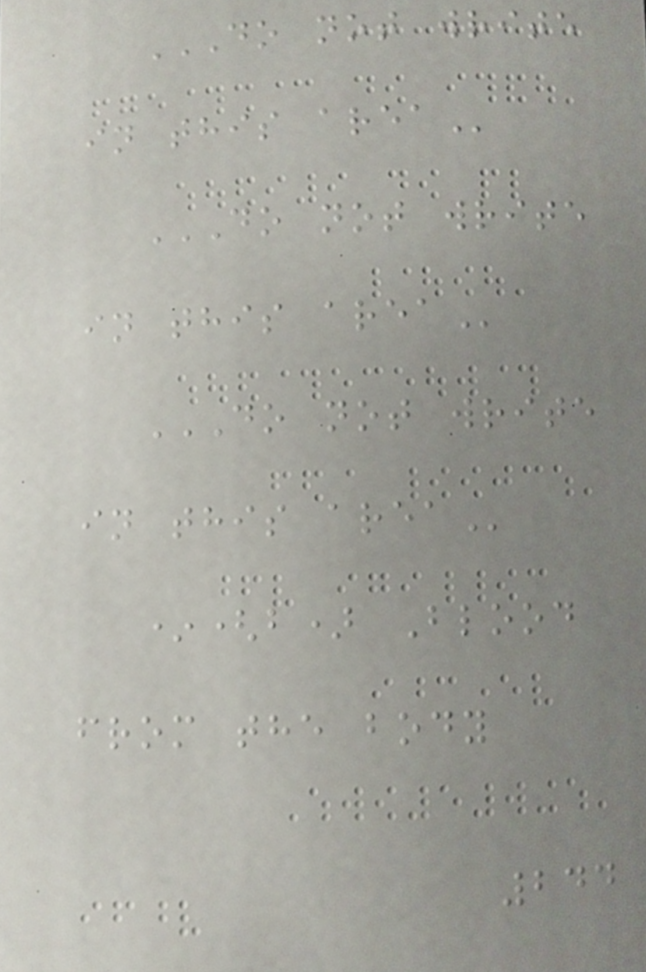DO NOT WRITE
IN THIS AREA
DO NOT WRITE
IN THIS AREA
DO NOT WRITE
IN THIS AREA
*(b) Blood
from the body
244
